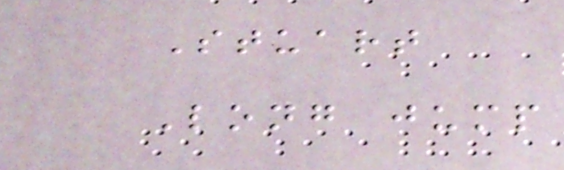Stuart
Long jump
